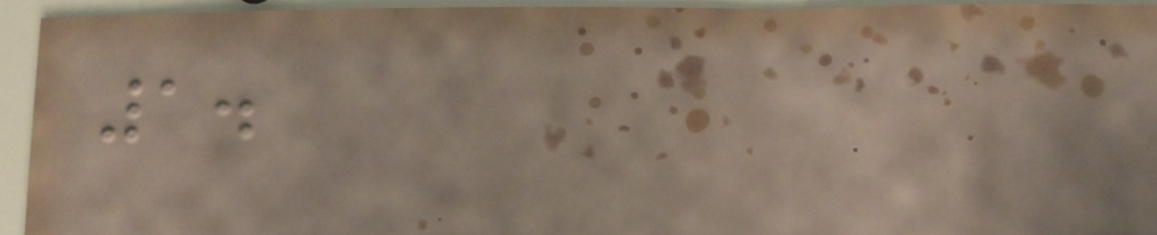1.
